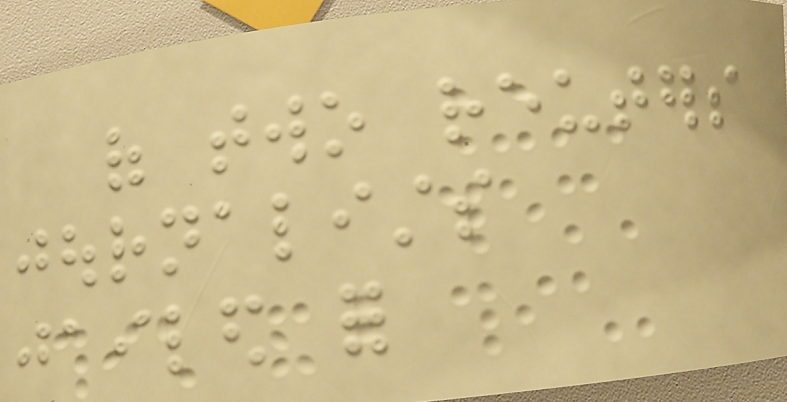of two reuters
journalists
jailed for
